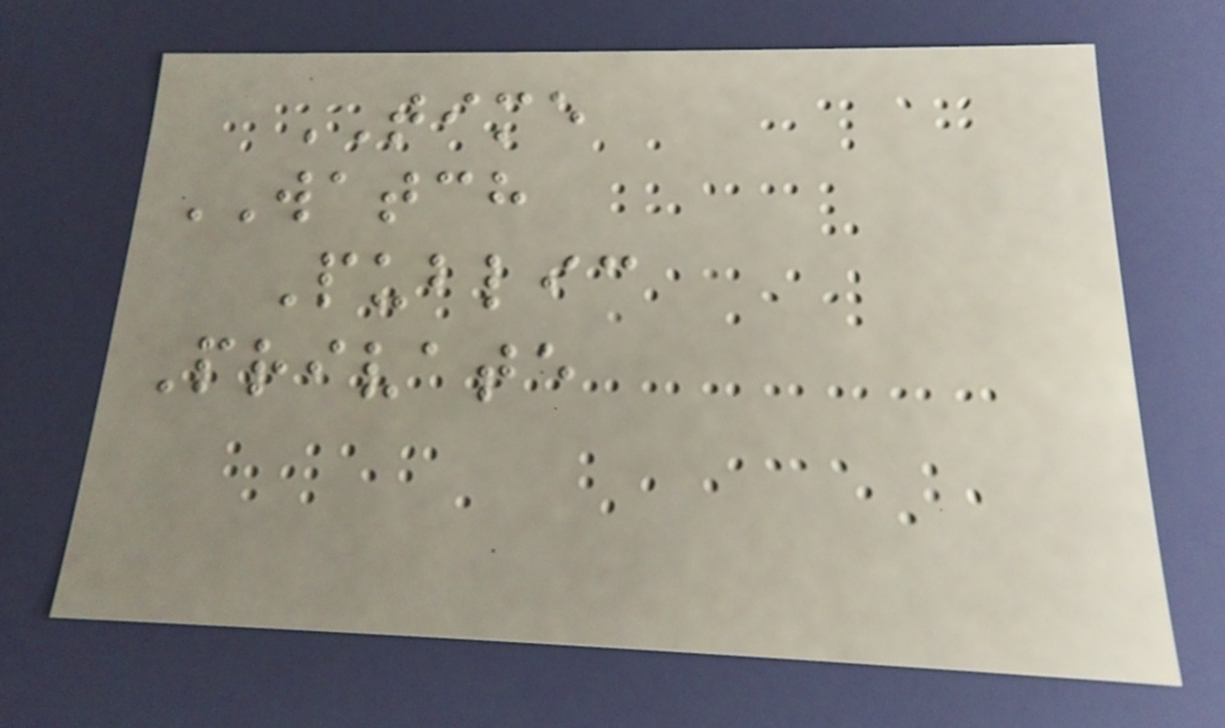TIME
WATCH
Public
Private
